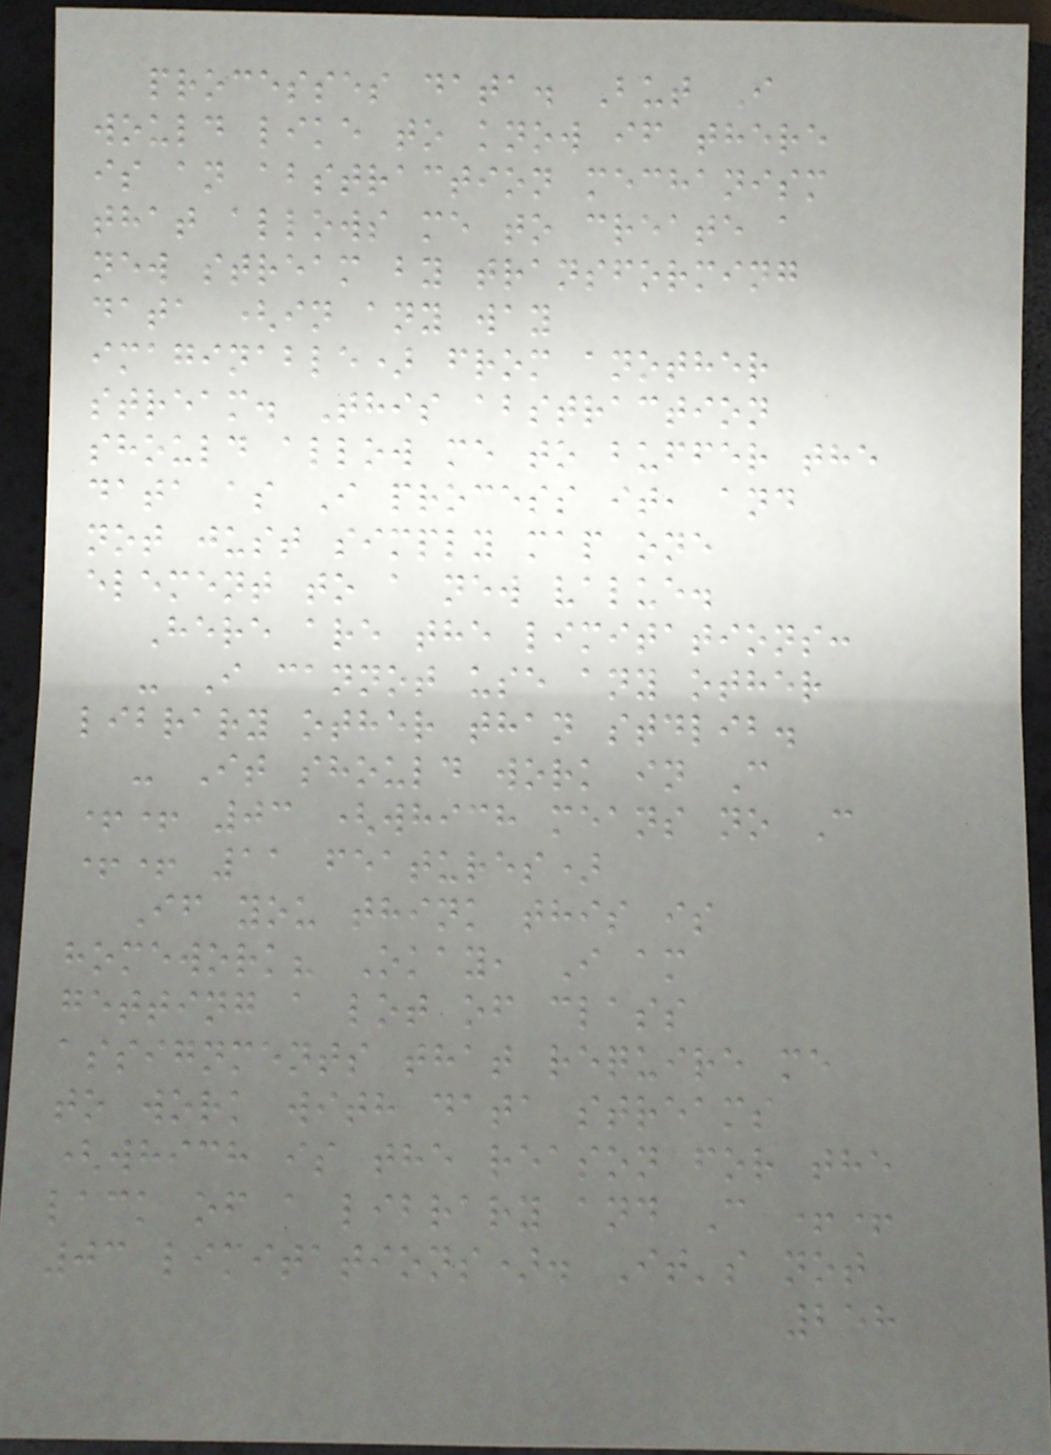processes data. But I
would like to know if there
is an abstraction mechanism
that allows me to create a
new stream by transforming
data (in any way
imaginable) from another
stream. This abstraction
should allow me to buffer the
data as I process it, and
not just simply map one
element to a new value.
Here are the limitations:
- I cannot use any other
library other than stdlib.
- It should work in C
++ 03 (which means no C
++ 11 features)
If you think this is
homework? Okay, I am
getting a lot of class
assignments that require me
to work with data streams
(which is the reason for the
lack of a library and C ++
03 limitations). It's not
258
